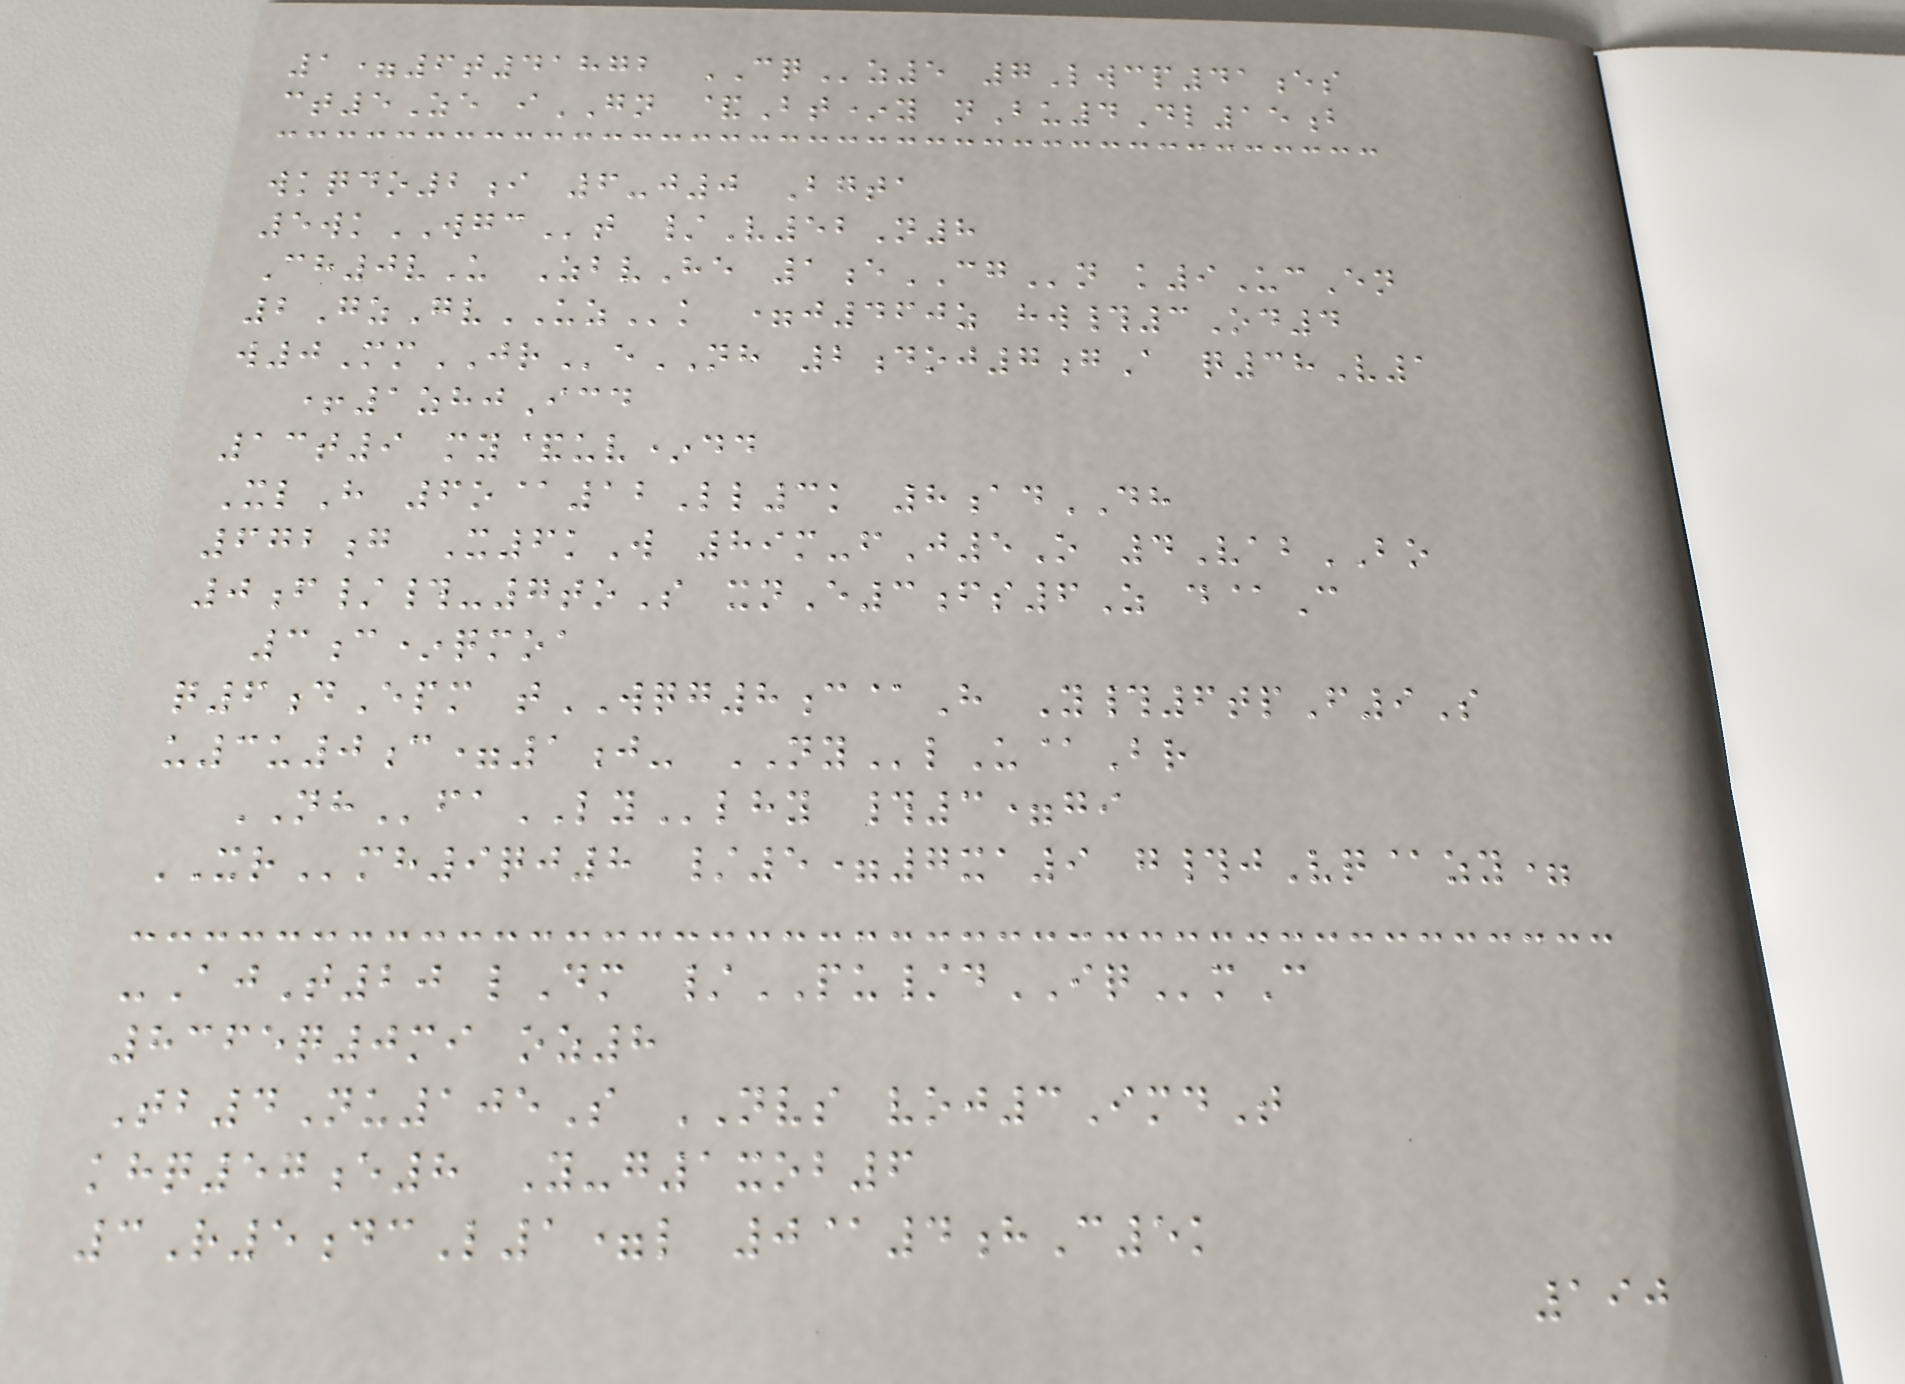1=6t41872 CQz5 7Lwcp41es
ct5Ze iGN &Bt*y nBu4Dl15b
wkqdo2i 6-j0 Bgta
5wkWGCt /V52N8
Ch0vU ZbvHe 1eCGn k9UcEn
2GzGvUZk =j460z hw#3Od4
w0MmJReNH 2doj7gA q38V1
+1zhjIcd
13t9 my&uv*dd
XlH 6o@12Ll3k 8adDH
672g X6kW 89m-fJ5O 4VabBO
0f/#-7toS xnE3fs6Z d@C
3c*qmoa
q6dEpm tWQG8c@H Y#6tpF9S
u3u0c=1j- NYlU@Br
NHfaLYlhy #3=gi
XRmh9qj8 /5=7xa9 g#jVq@zy=
-AjT20 lDm /PU/dIQmC
8365q0mi oz8
Tb4Nu105S NVS voj3ImdT
khq57e8 Y-g1xob6
3R5dcL1=l 0@4hC5k
190
